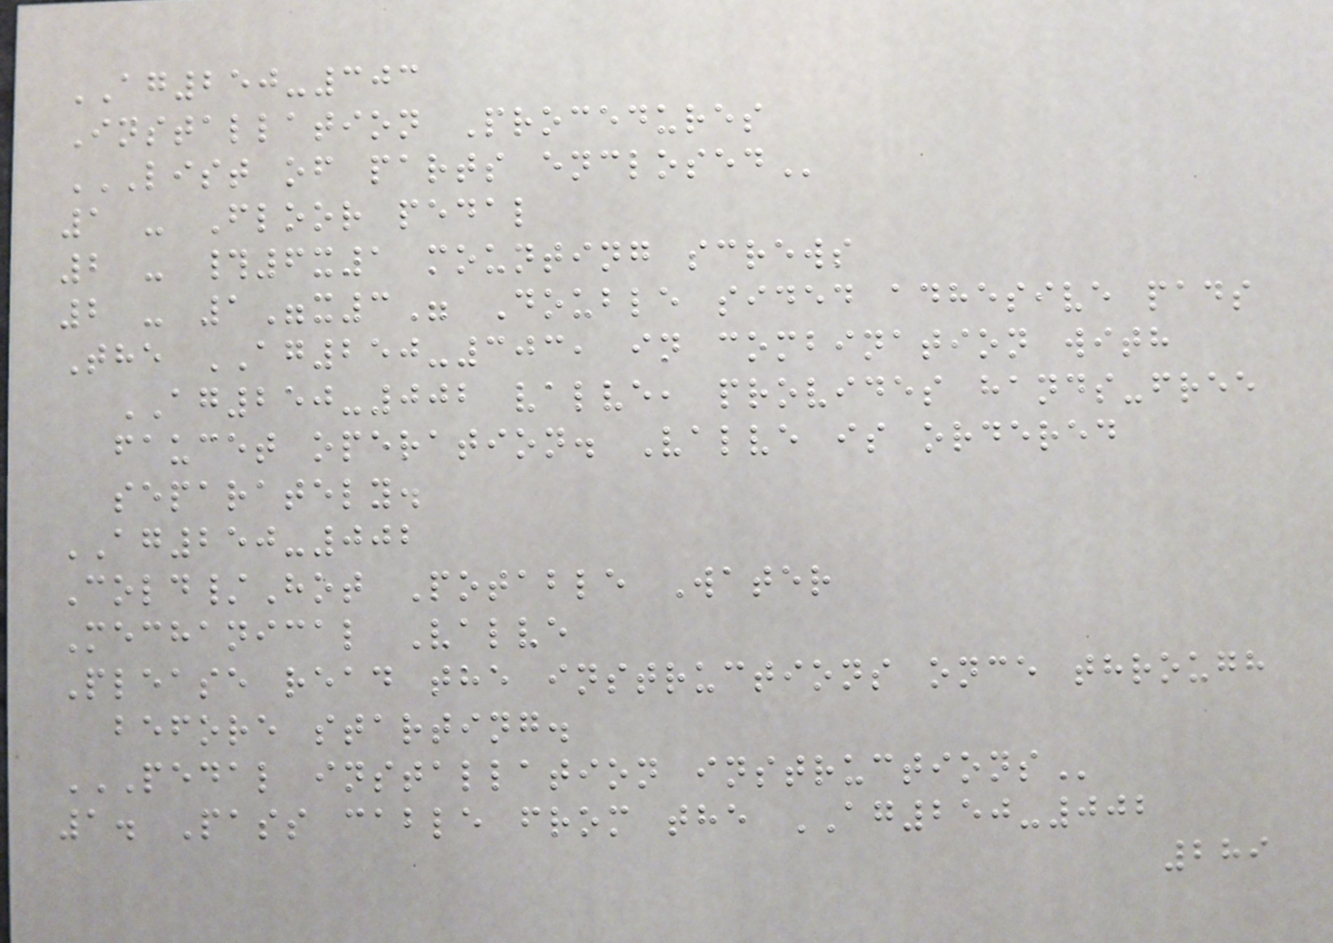AG250-303
Installation Procedures
LIST OF PARTS ENCLOSED
1 - Floor pedal
2 - #6x1 mounting screws
2 - 1"x3" Double sided adhesive pads
The AG250-303, in combination with
AG250-002 valve, provides hands-free
faucet operation. Valve is ordered
separately.
AG250-002
Cold/Hot Potable Water
Mechanical Valve
Please read the instructions once through
before starting.
PEDAL INSTALLATION INSTRUCTIONS
1. Pass cable from the AG250-002
289
